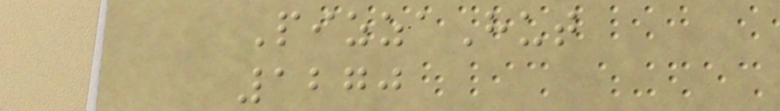PizzaHut
1270
